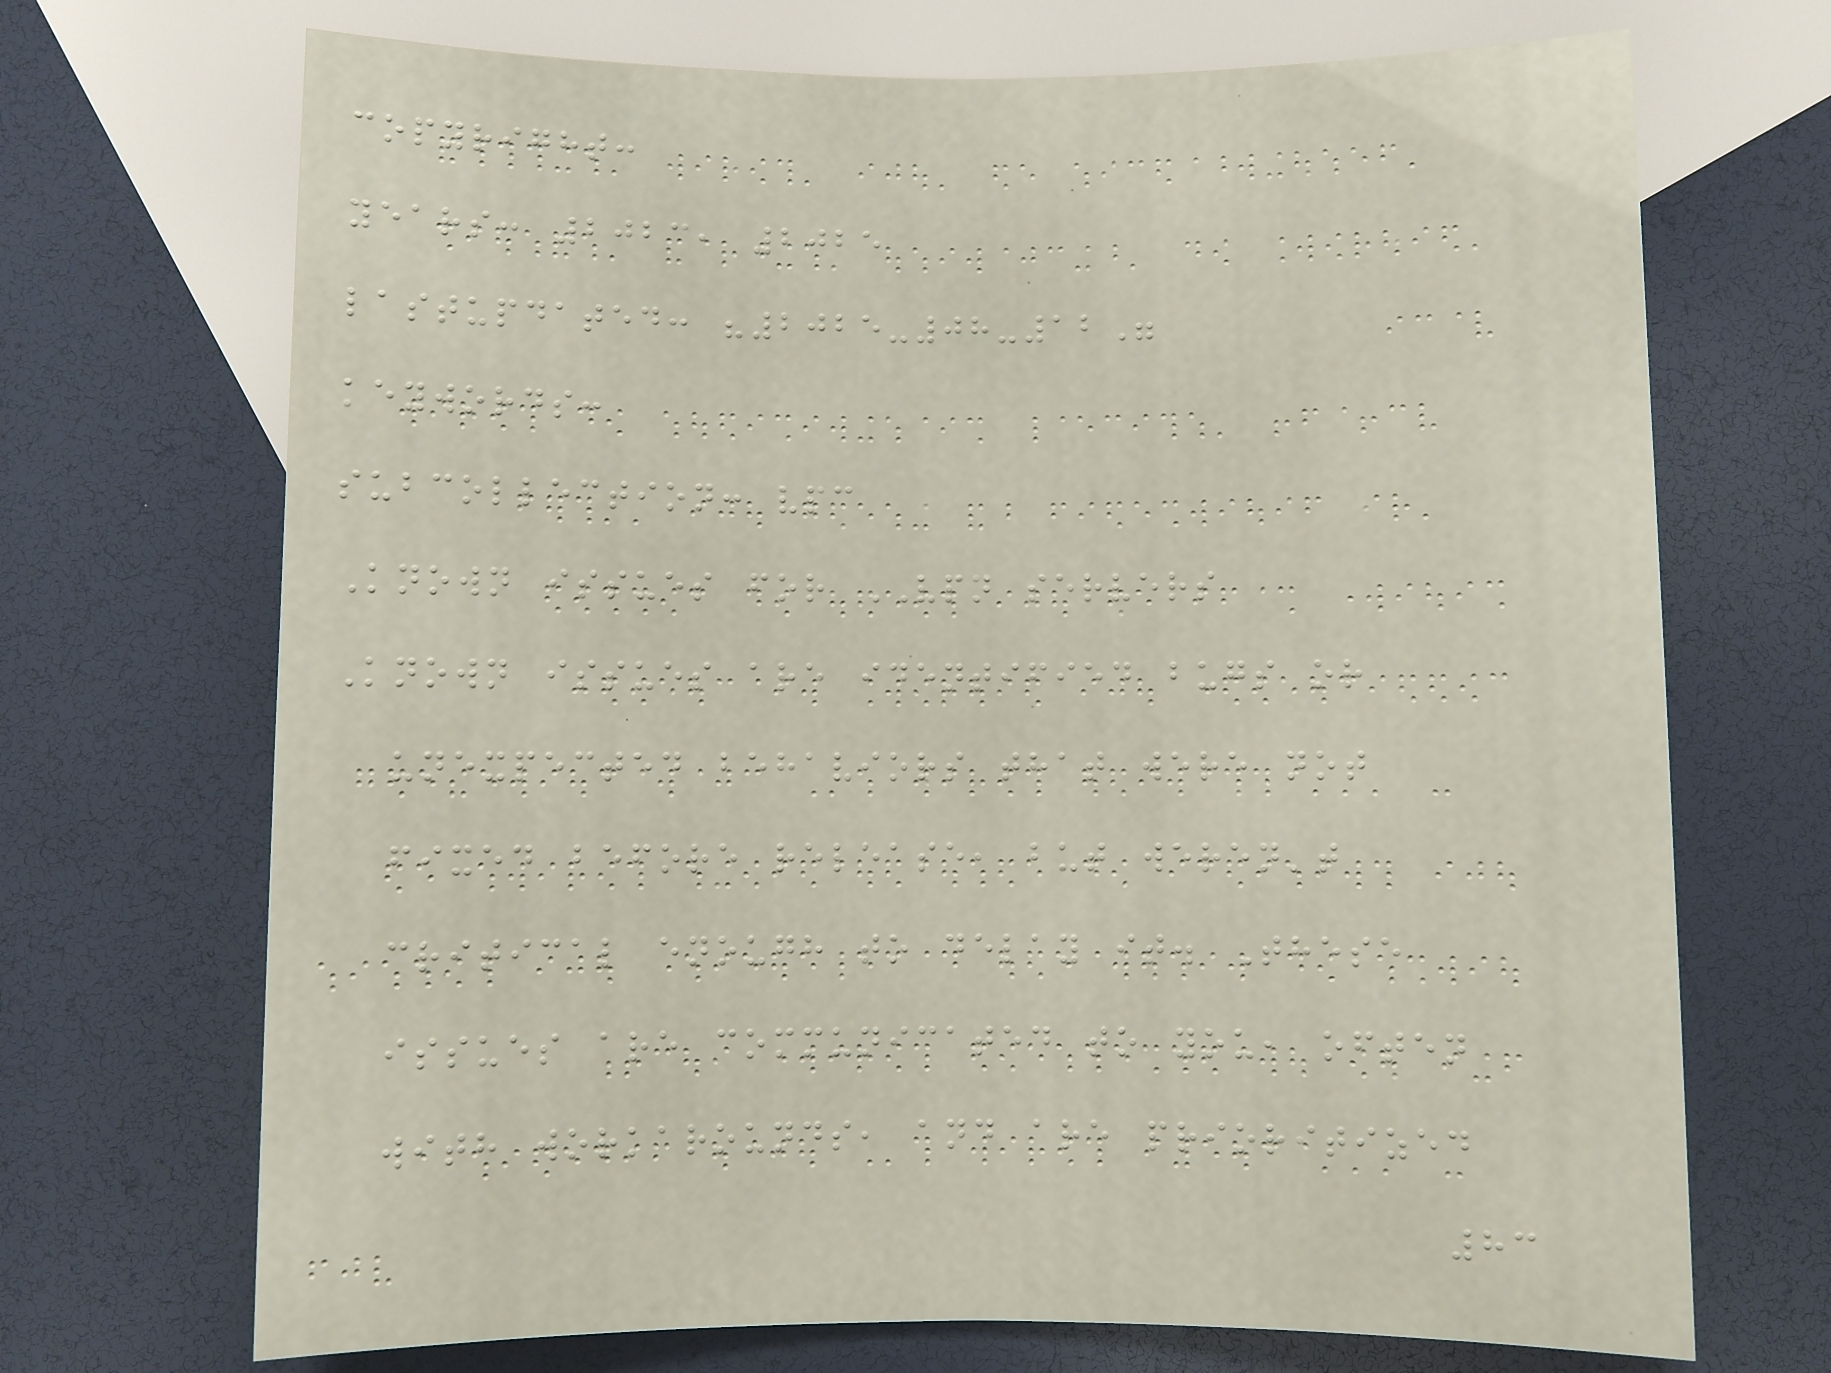copyright:
years: 2023, 2025
lastupdated: "2025-08-12"
keywords:
subcollection: vpc
Known issues for VPN servers
Known issues are identified bugs or
unexpected behaviors that were not
fixed before release, but weren't
critical enough to delay it. These
issues are communicated to you, often
with workarounds, and are prioritized
83
